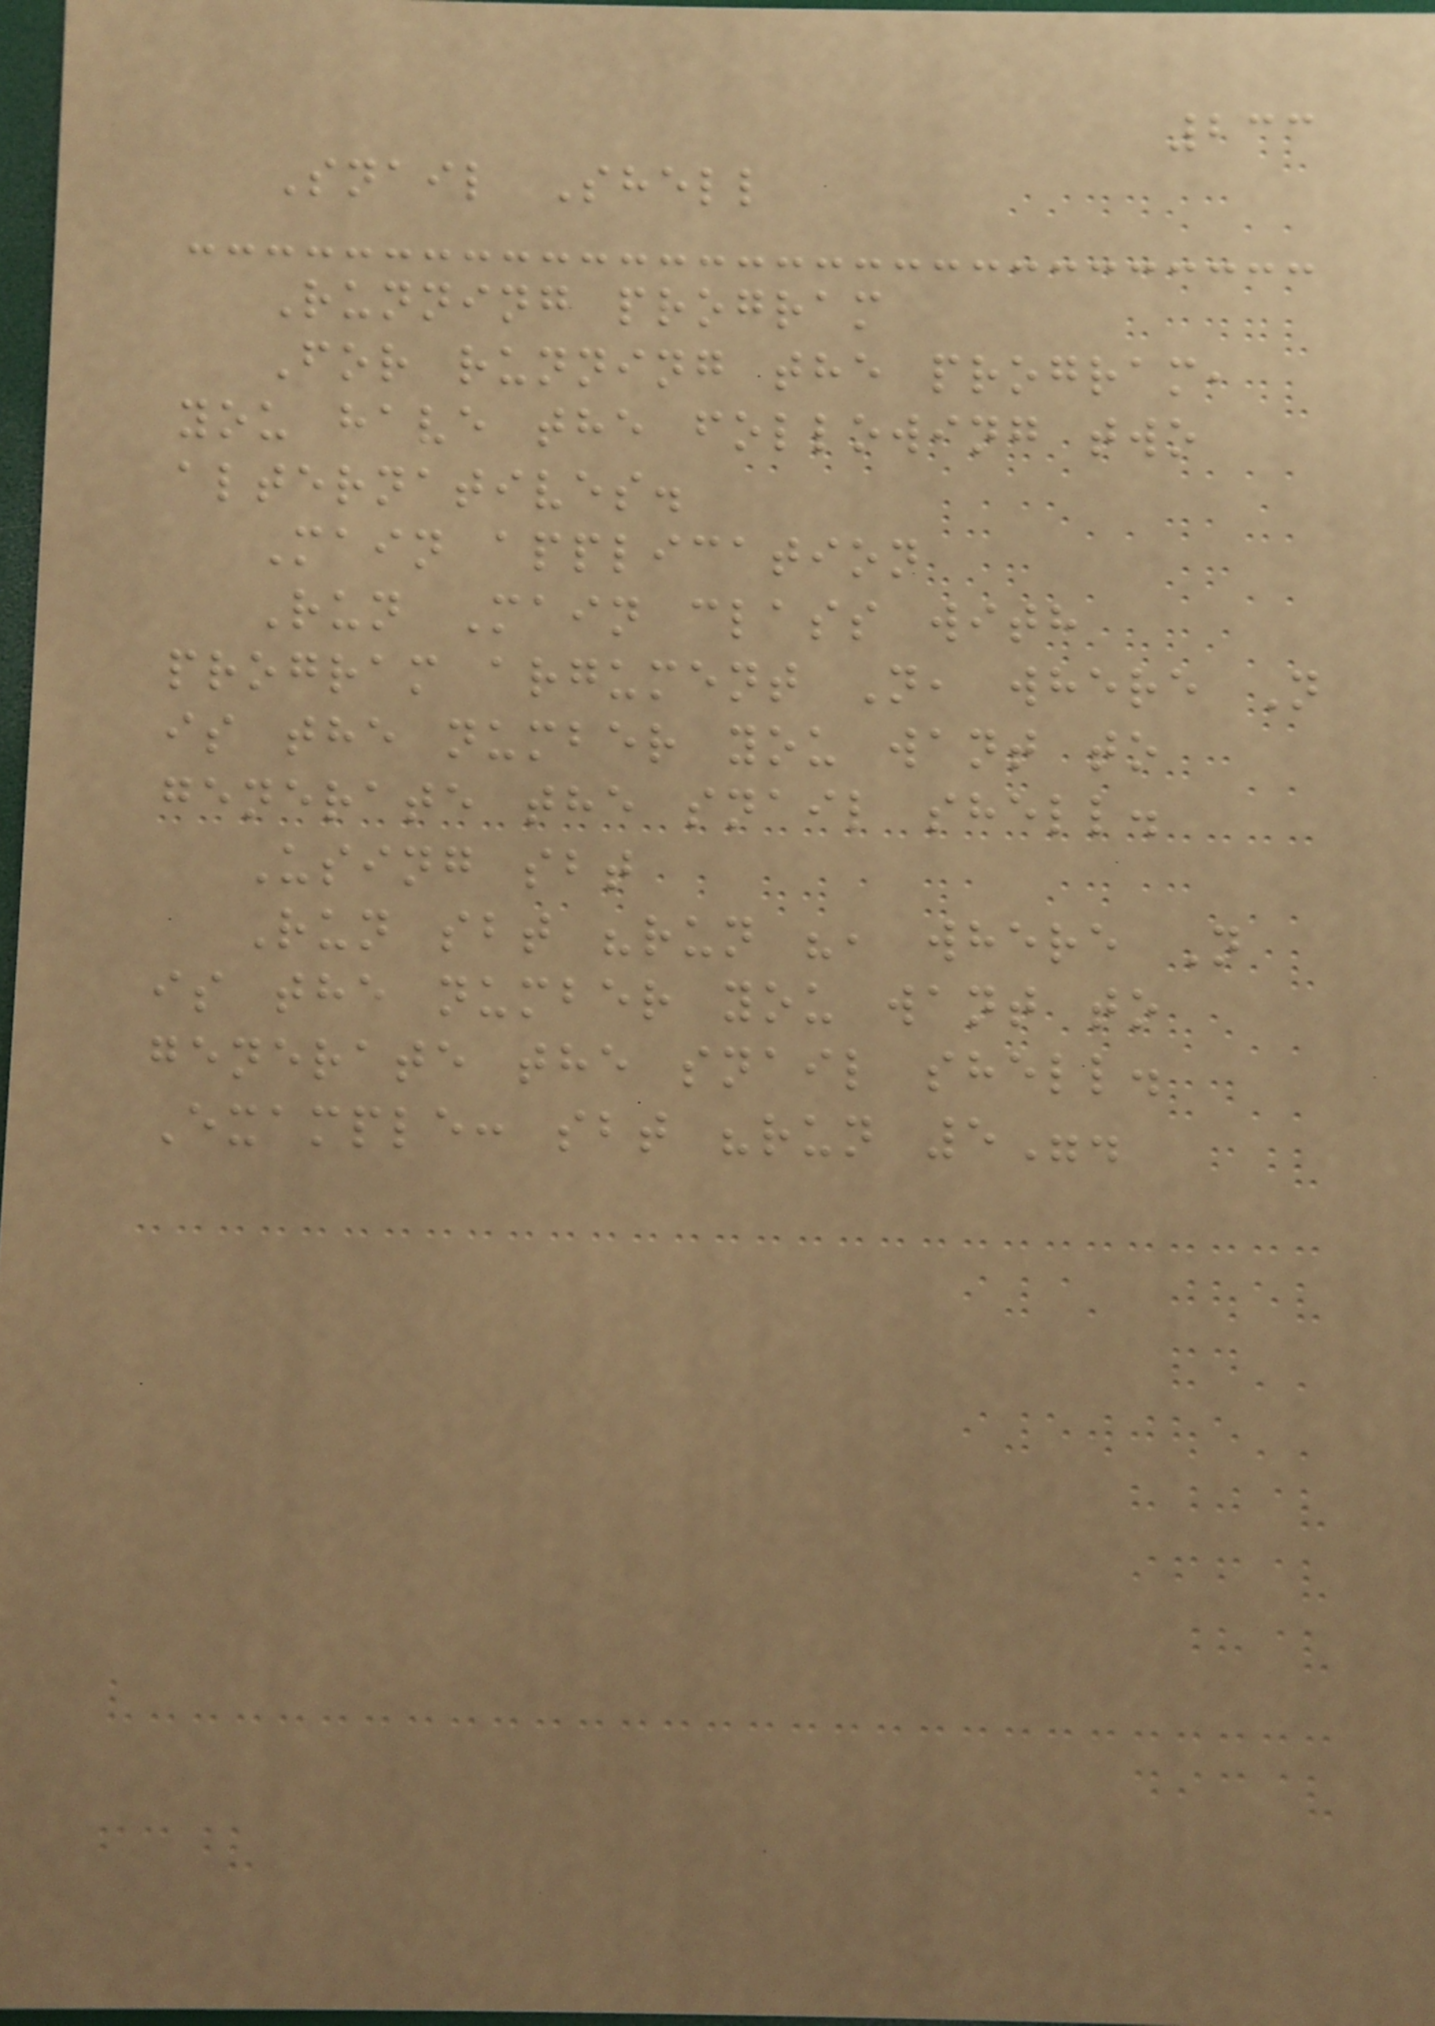233
Snail Shell
Running program
For running the program,
you have the following two
alternatives.
Main application
Run Main class with
program argument N, where N
is the number you want to
generate the snail shell.
Using sbt
Run sbt "run ", where N
is the number you want to
generate the snail shell.
Example: sbt "run 5".
